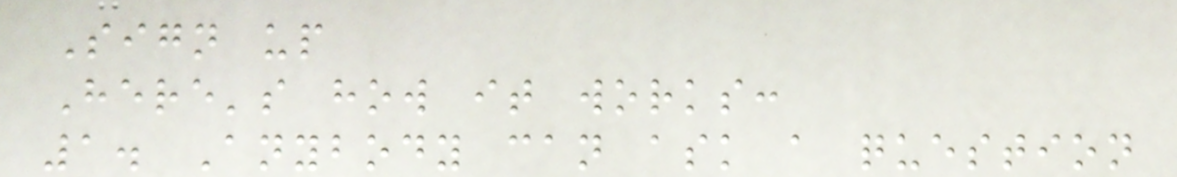Sign up
Here's how it works:
1. Anybody can ask a question
